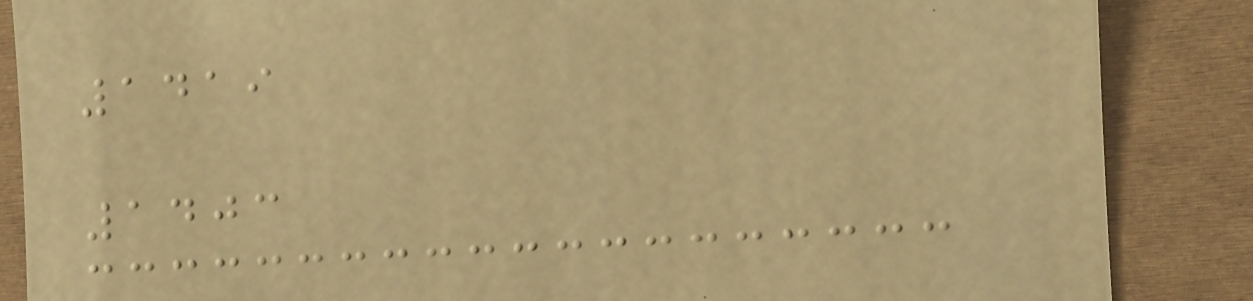1419
1403
